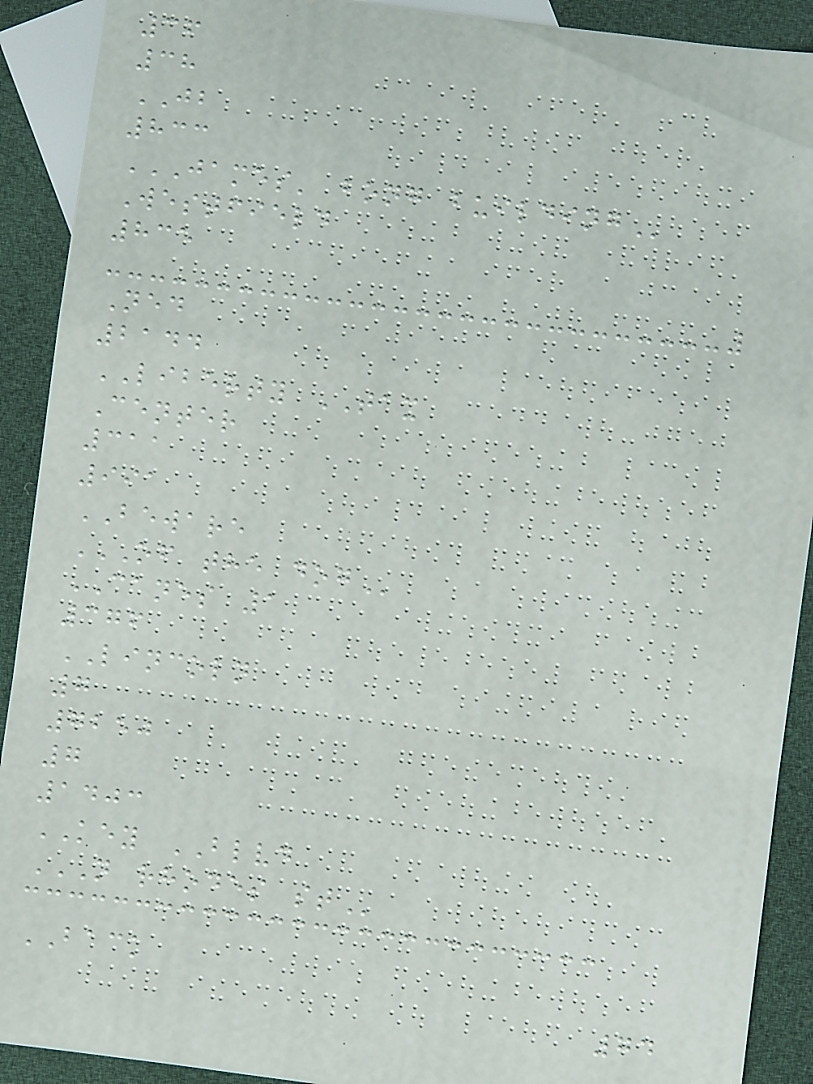36
38
JB
833
JAMES' BONG BUILDING
Westfield
835
Ned
2144
LIBERTY TAX
Center
311
991
BEWARE
OF THE DOG
CANES 1
376
LINCOLN
7
7250
7
1403
KEY BLVD
N RHODES ST
BACK
74
